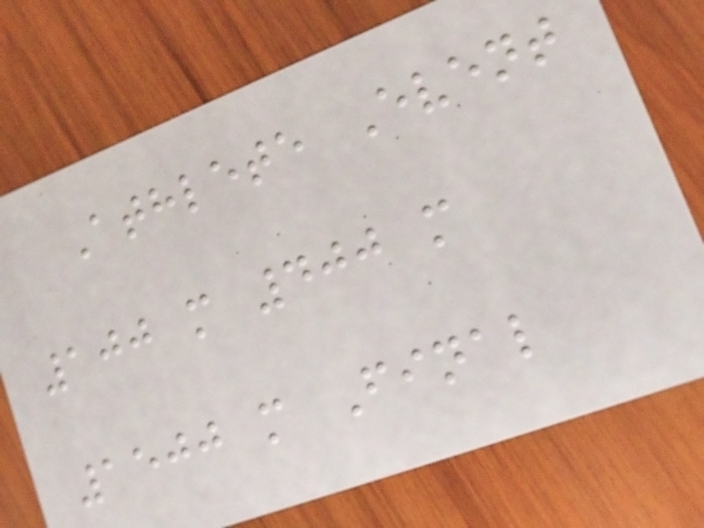Athlete Event
100 m 400 m
1500 m Final
